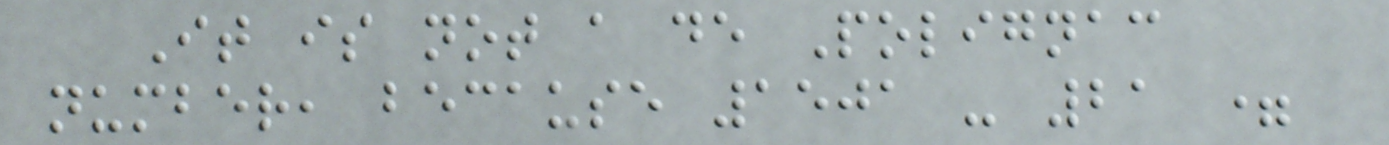It is not a de Polignac
number, because 1501 - 21 =
